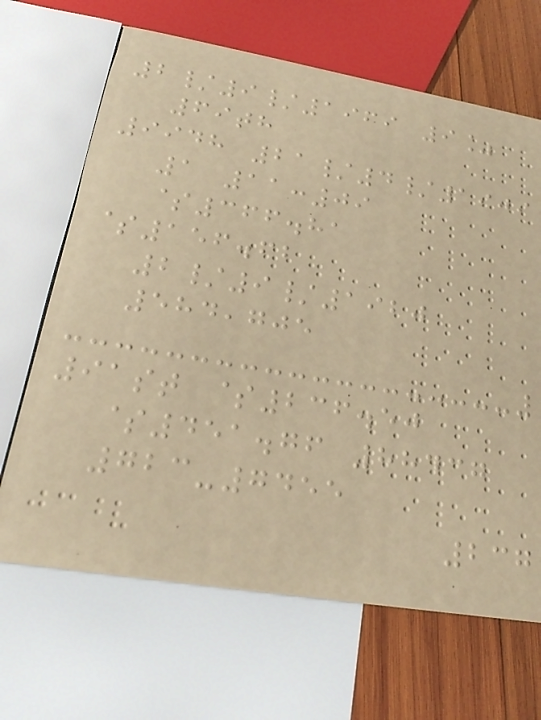2/9/1969 9%
69th
9948 21/4/1909
1 11:09
$366.81
$156.62
2/9/1920
584,705
91st $236.50
$451.76 88437
723-7455
237
